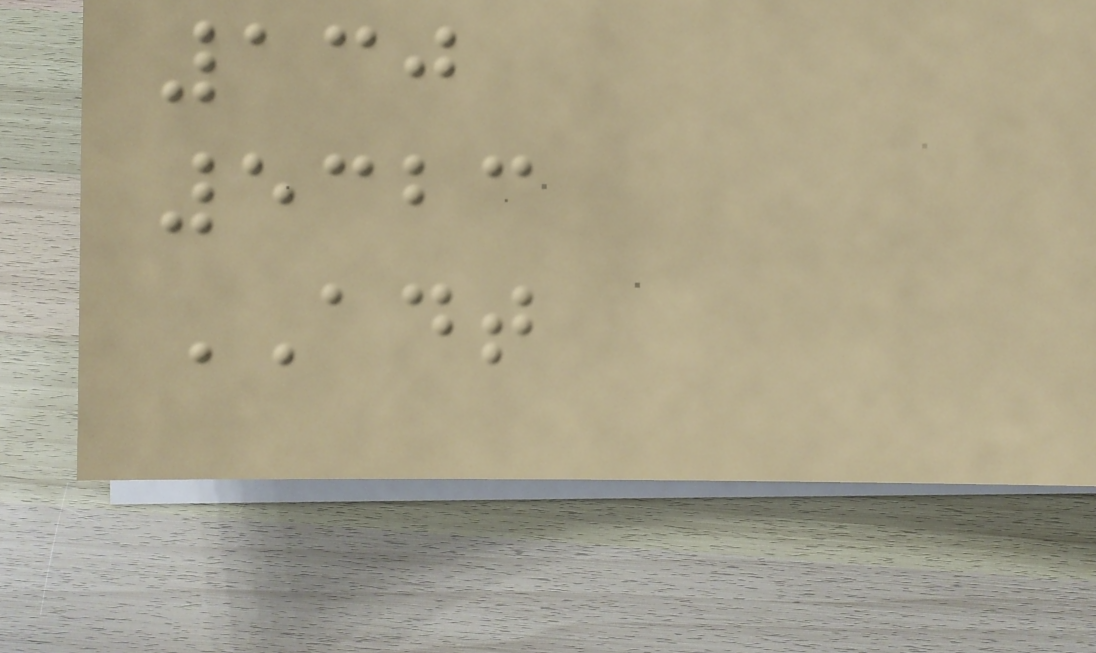130
5323
ADT
